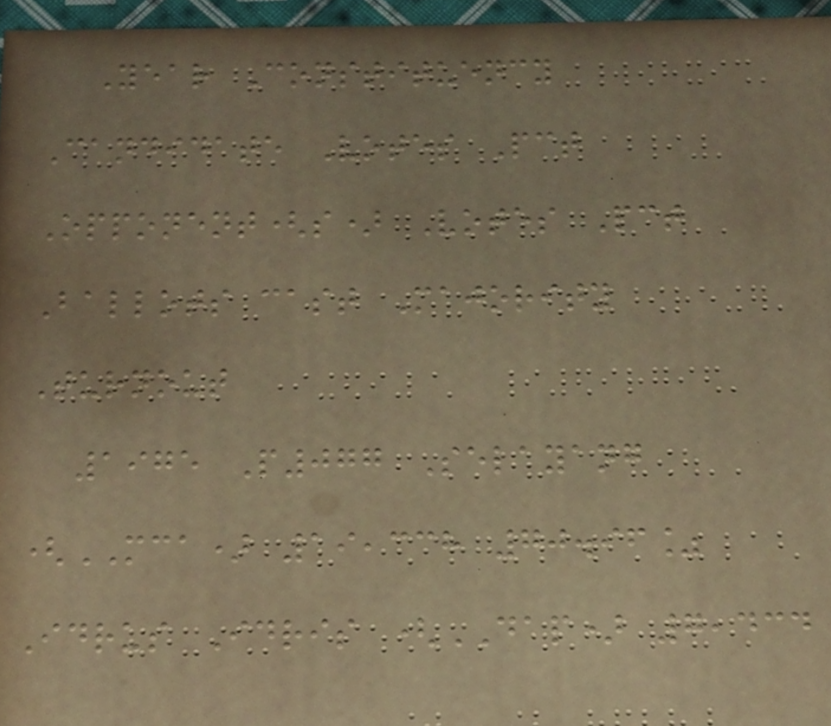Year Constituency
Candidate Votes Pct
Opponent(s) Votes Pct
Ballots cast Majority
Turnout
1975 P077 Selayang
(MCA) 19,338 70.96%
Idrus Idris (DAP) 7,434
